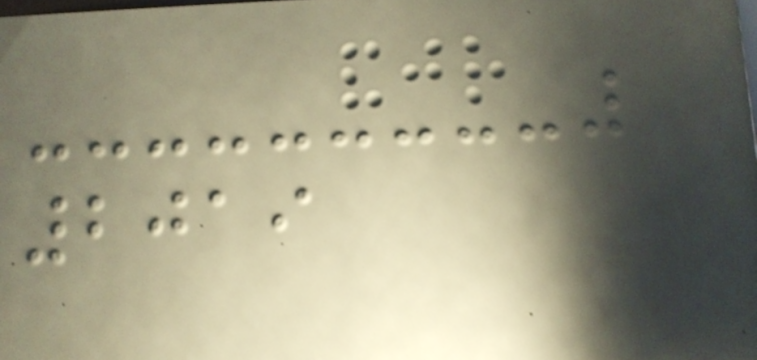2019
